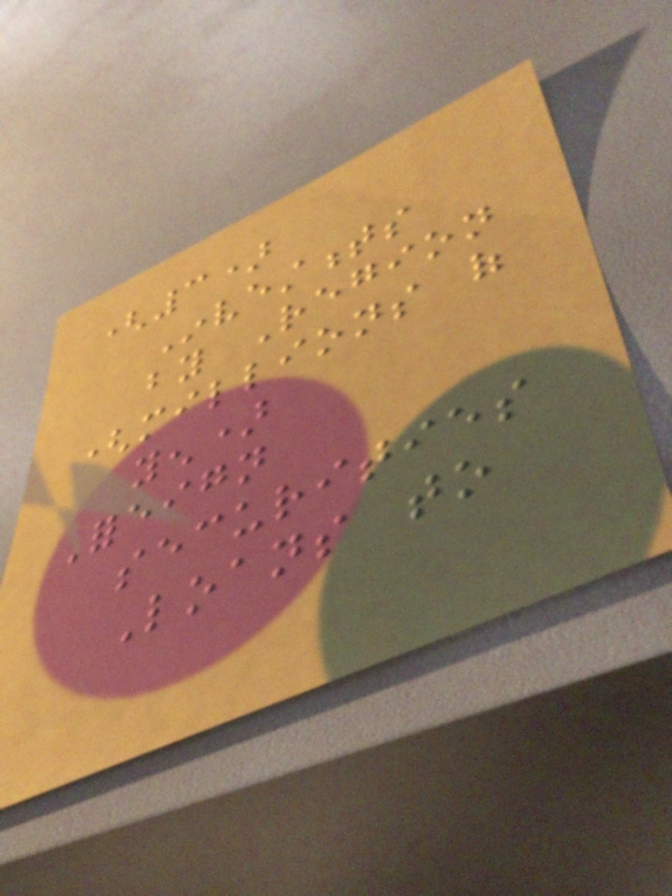(3)
Investments
by Region
(millions of
yen)
Foreign
securities
Loans to
